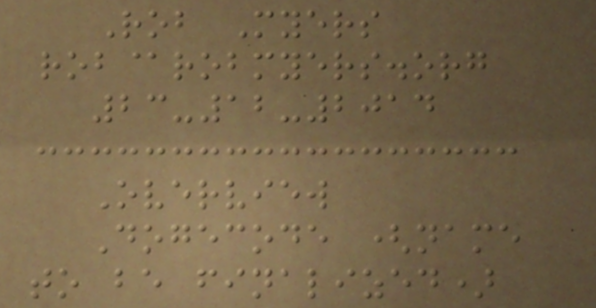Rob Myers
rob@robmyers.org
23-12-2014
Overview
Dogecode (name
to be finalized)
